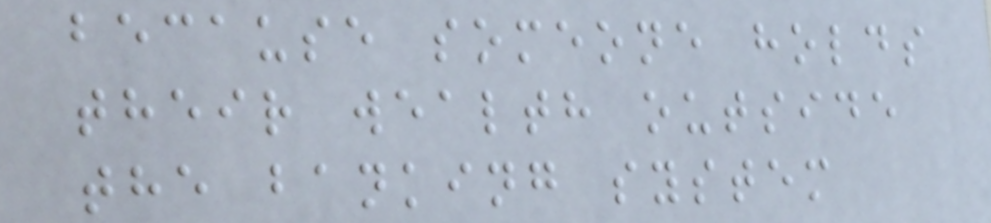because someone holds
their wealth outside
the banking system
